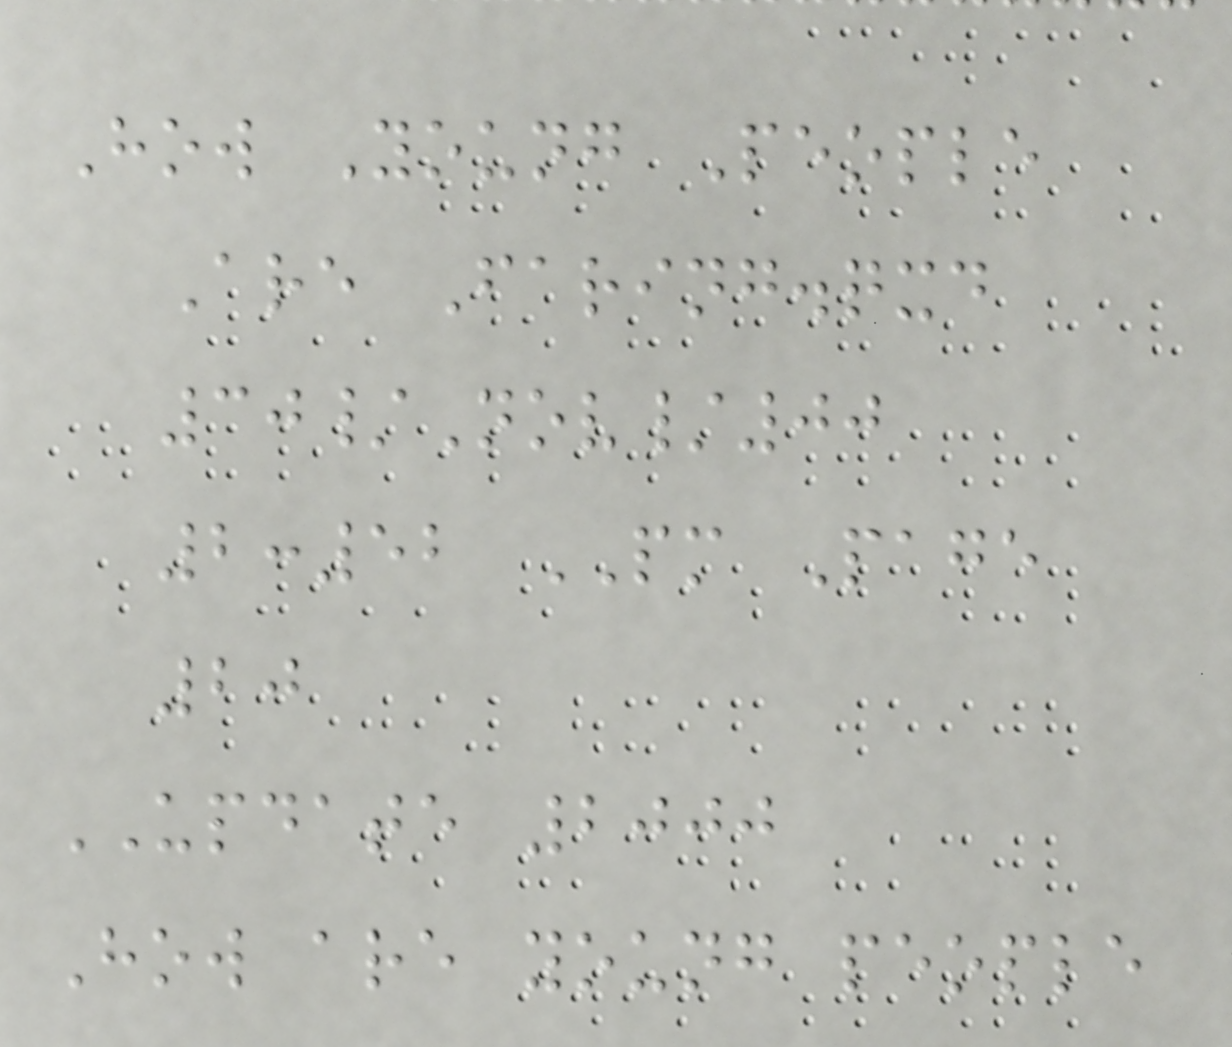How Young People
Are Faring.qxd
30/Nov/00
2:52 PM Page
20
UPDATE 2000
How are young people
